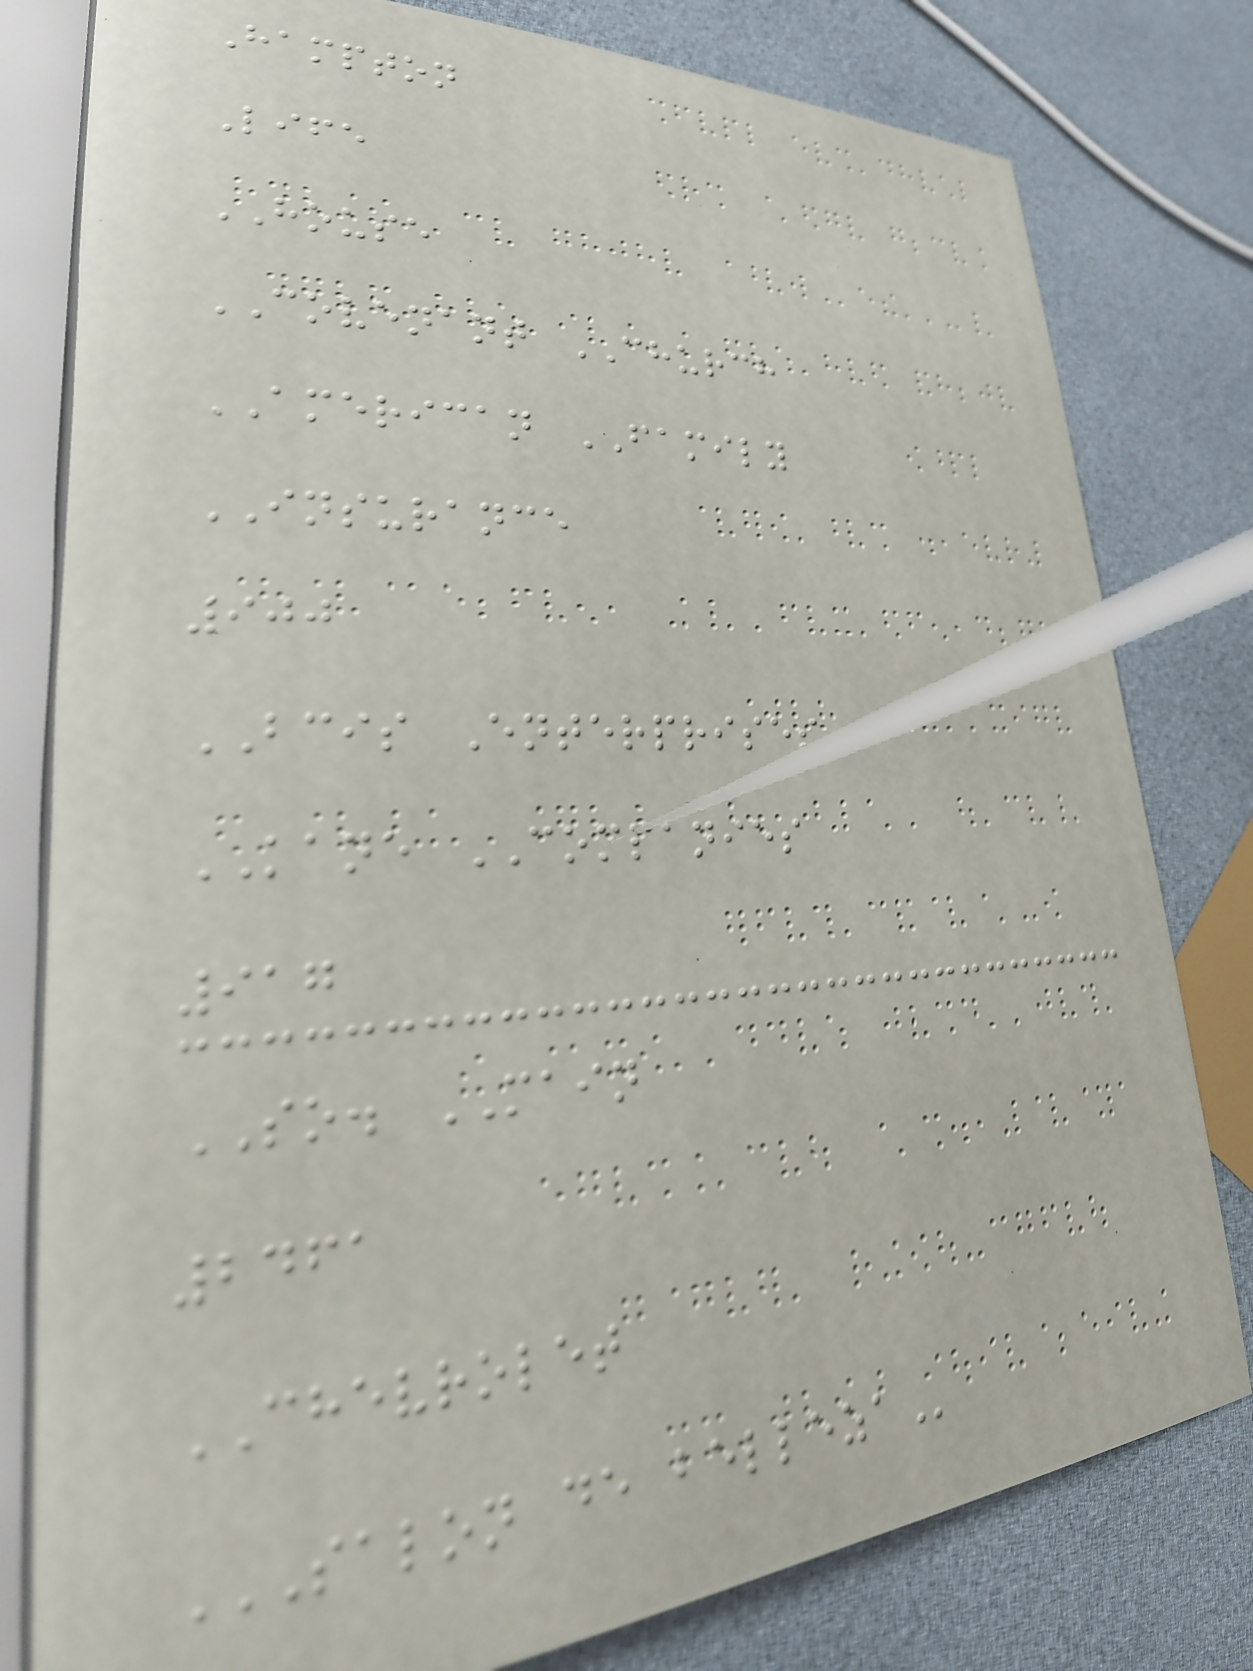Hampton
Life
HOUSE
COVENANT CHURCH
AMERICAN FAMILY
INSURANCE
900
BCIS Enterprises
KANE COMPANIES
917
SO. MAIN
2461
CHEVROLET
SALON DE BELLEZA
